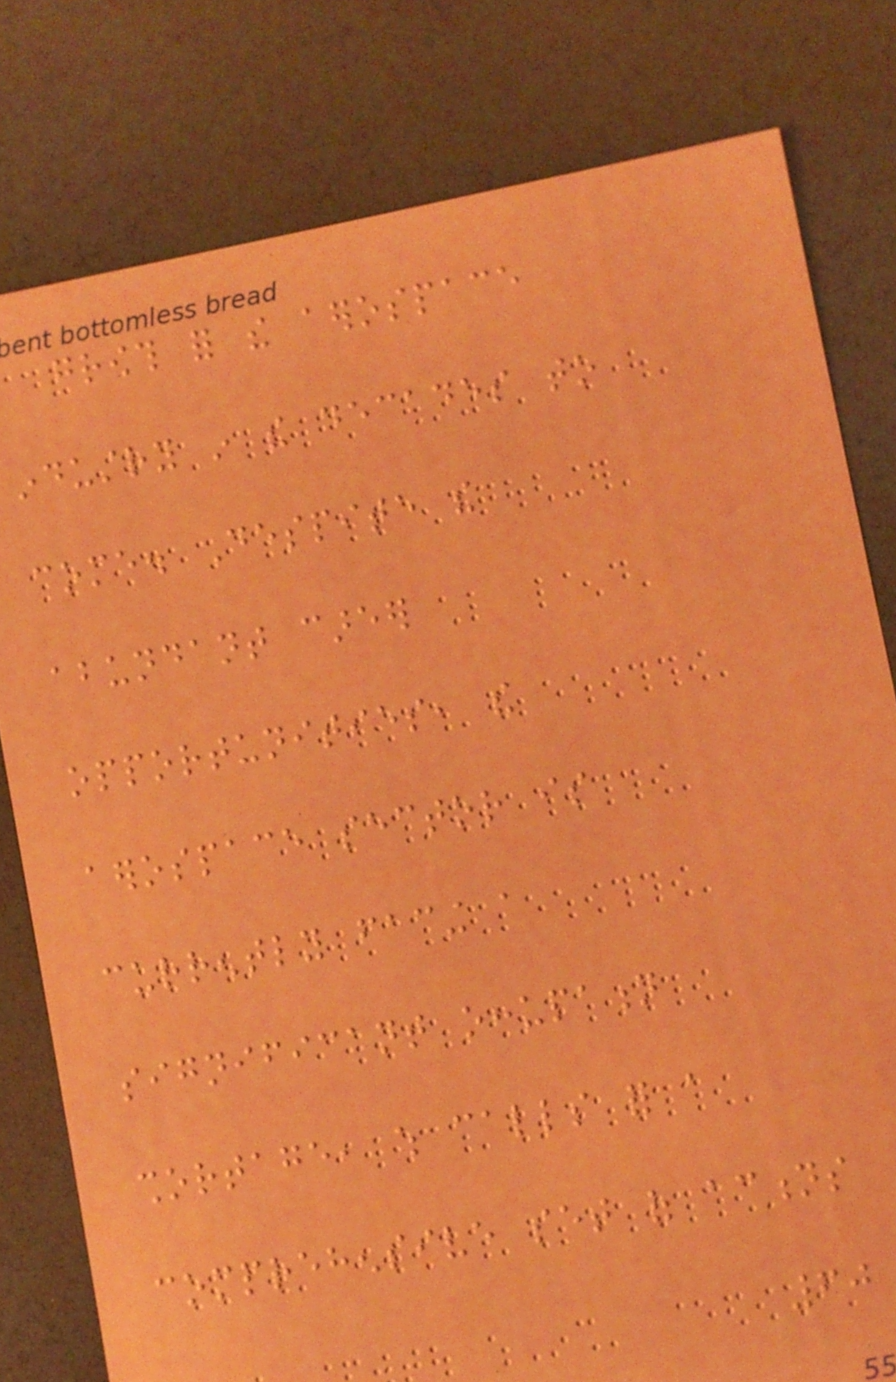growth for the aerospace
industry in the decades to
come. Despite the
abundant career
opportunities, the
aerospace sector is
currently facing a
significant occupation
shortage, which calls for a
comprehensive set of actions
60
